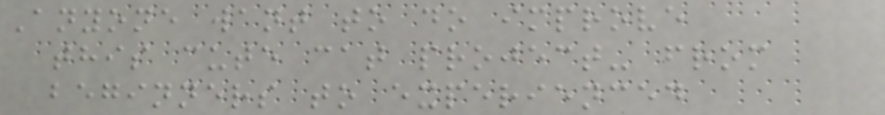Anyone want to do improve
this cute cat project- from
beginners to experienced
